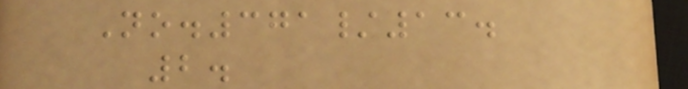No.371/13.
2.
